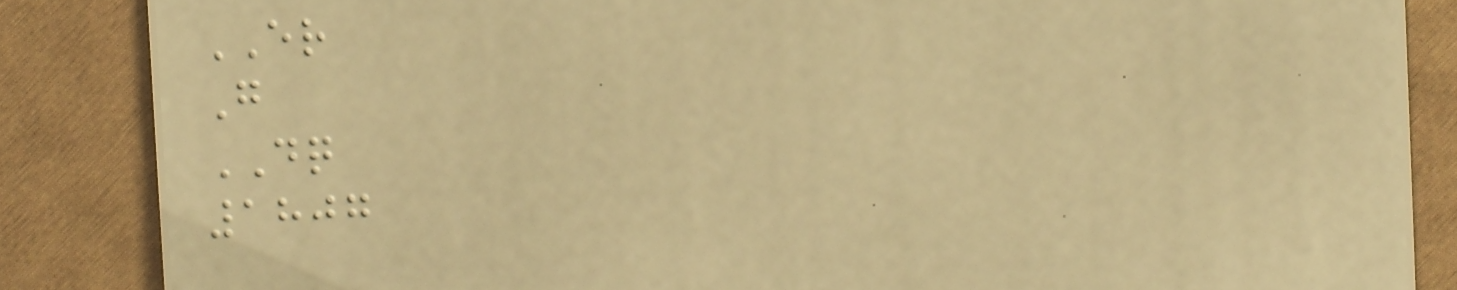ER
G
DQ
1807
